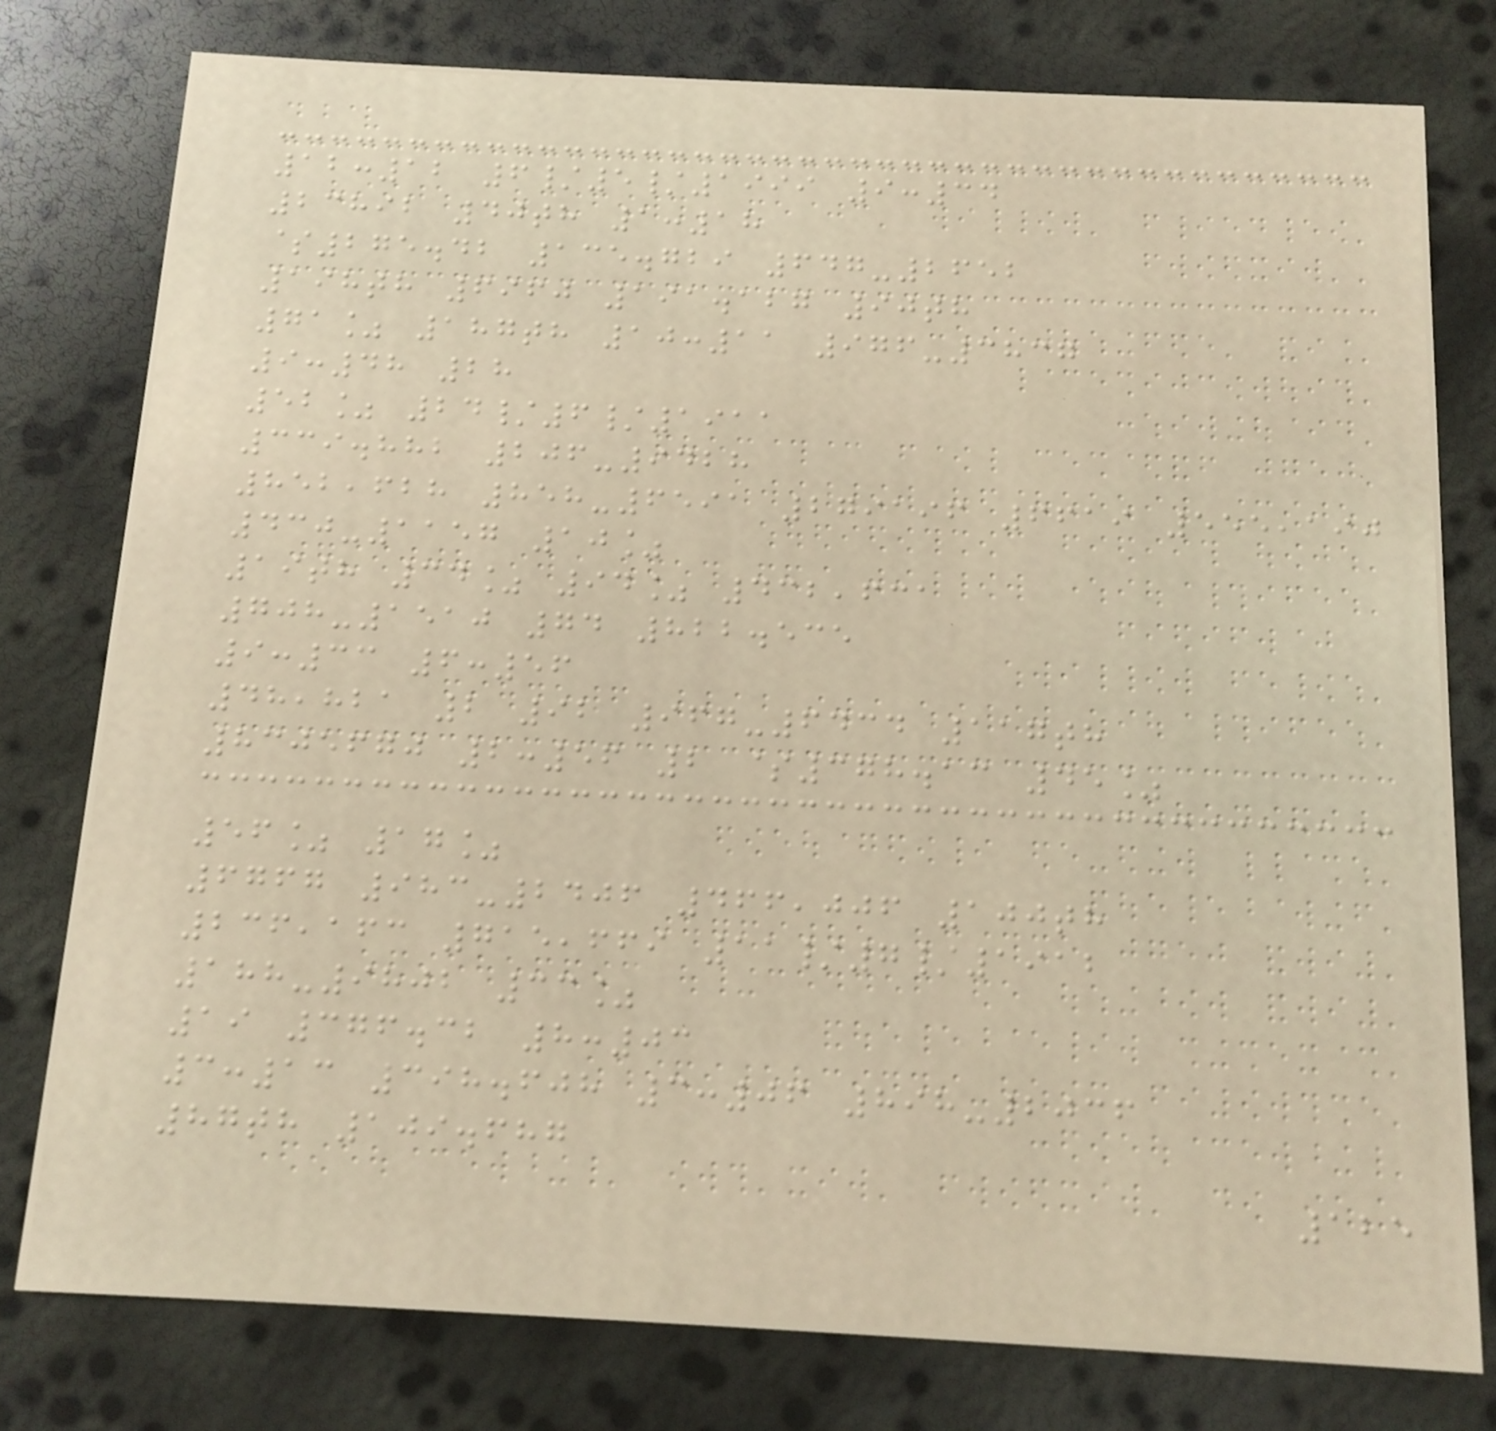12:12 6/5/1999 9:34
23892 40th 1:18
$275.42 135.729 647-2652
198th 6960 191.127 90th
71% 187th 10:11 976-3837
9:48 28
52% 24/6/1911
339.882 206-9428
852,628 858-6591 279196 6619 555,190
430-1157 10%
19th 34% 94% 432,631
708-1510 74 822.535
9:33 6:56
48,821 2 92 967-6434 117th
8305670 2:56 2 $378.13 45%
56% 17%
6767 983-2406 466,006 100th
236,163 715,669 11/7/1912
188-9802 33%
19 376.32 8:03
3:13 398.608 3:06 898-2036
87th 109.687
125
